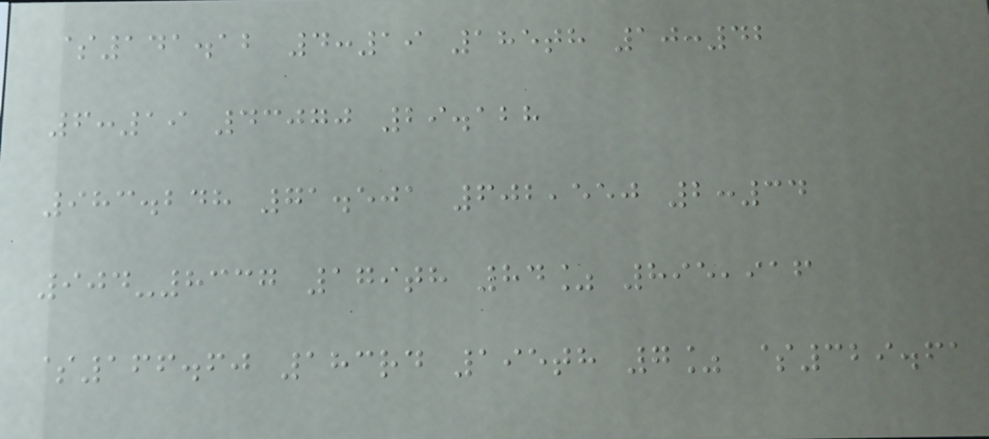$141.12 4:19 185th 10:42
6:19 43070 29.128
983.248 71.501 602,550 2:34
904-8337 179th 84% 895,916
$166.60 183rd 195th 7% $329.61
